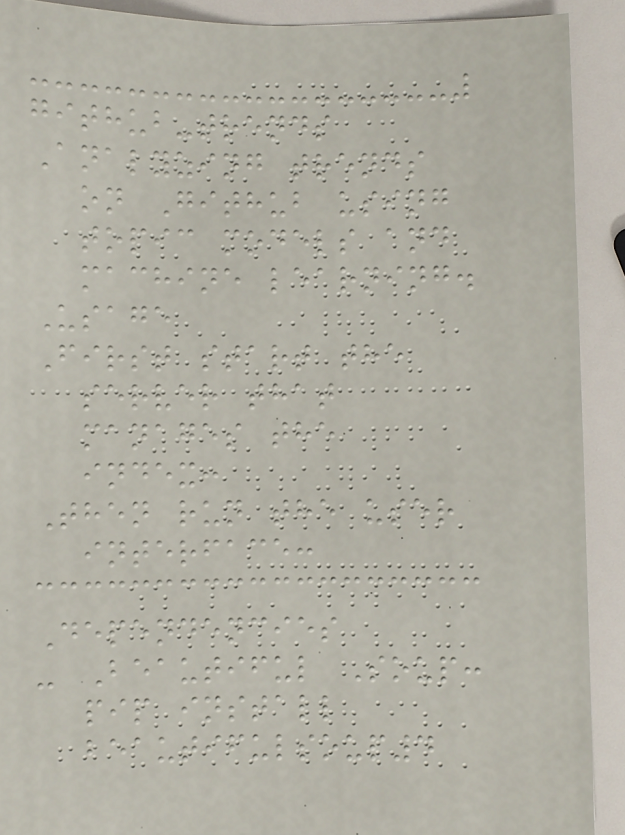github-trends
Analyzing trends
on Github using
topic models and
machine learning.
Usage
First start the
server that
manages the
index:
Then run the user
interface:
Dependencies
- Beautiful Soup:
pip install
beautifulsoup4
